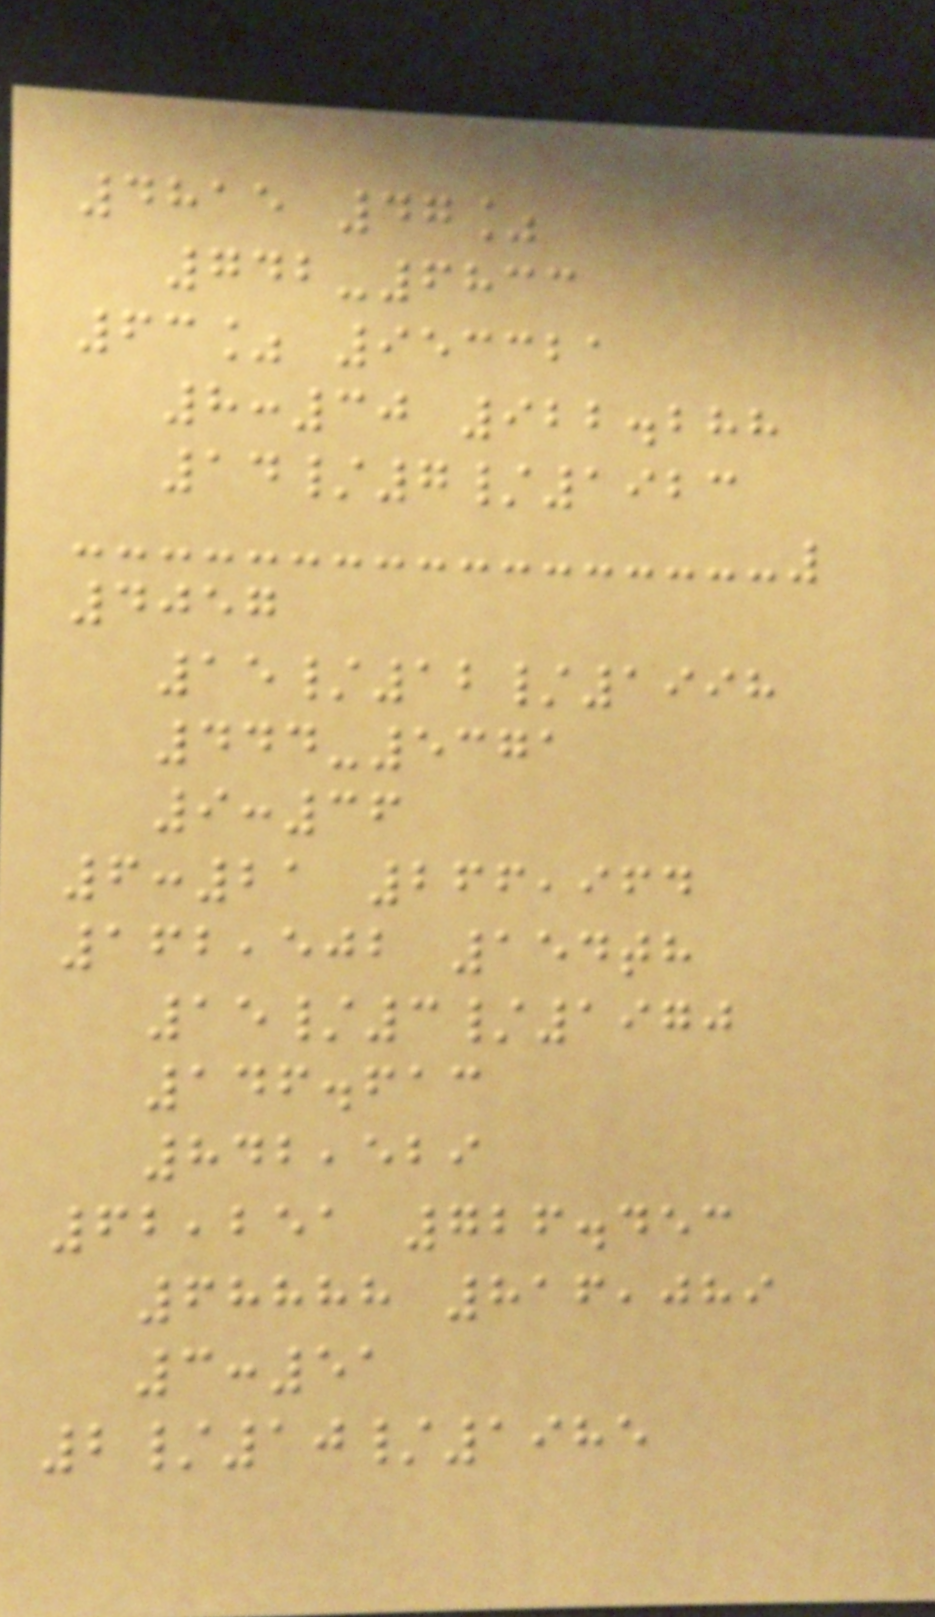4815 47%
742-6833
63% 953321
8:30 922.288
14/7/1923
4057
15/12/1998
444-5371
9:36
6:21 266,964
162,502 154th
15/3/1970
146.613
842,529
62,251 726.453
68888 816,089
3:51
2/10/1985
